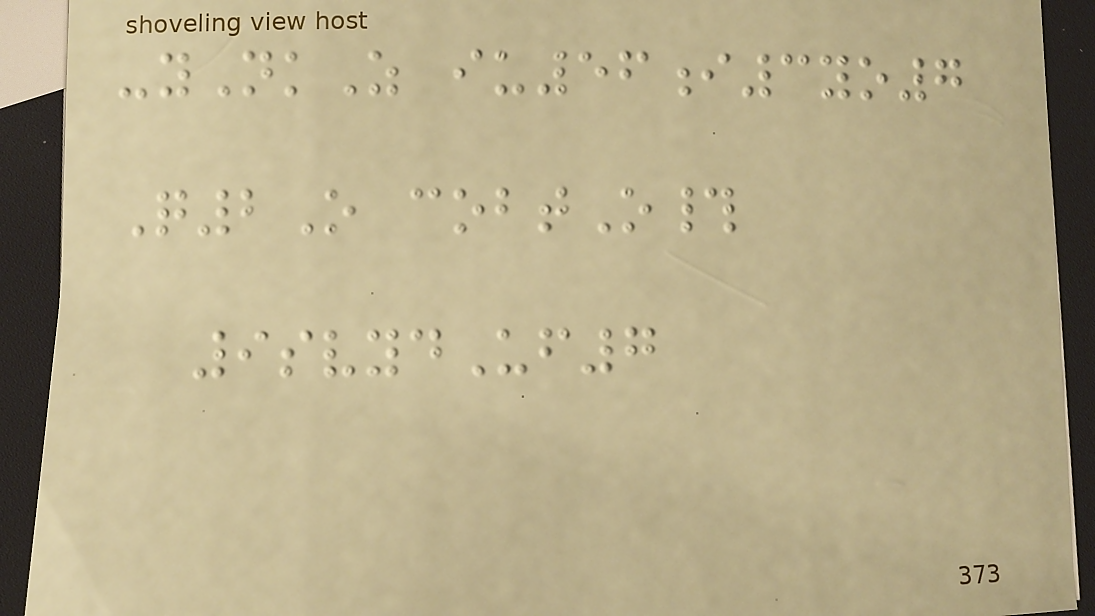-yNkZ iu56i3yo7
Q2O cobtO#
9svydUf7
